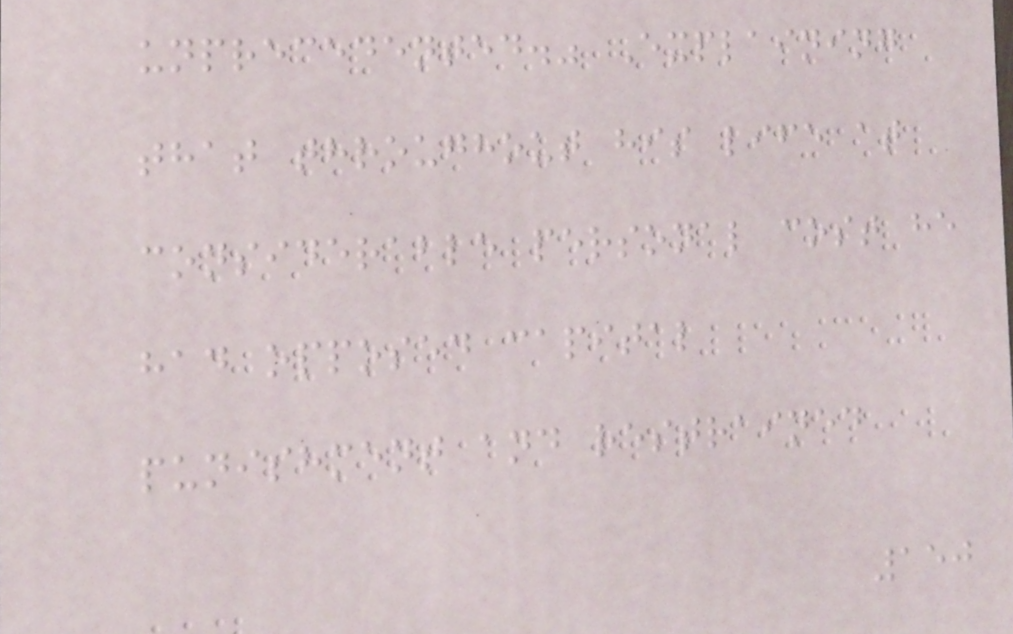unprecedented." Explaining
that throughout his life at
considerable personal cost he
had opposed capital
punishment and restrained
150
